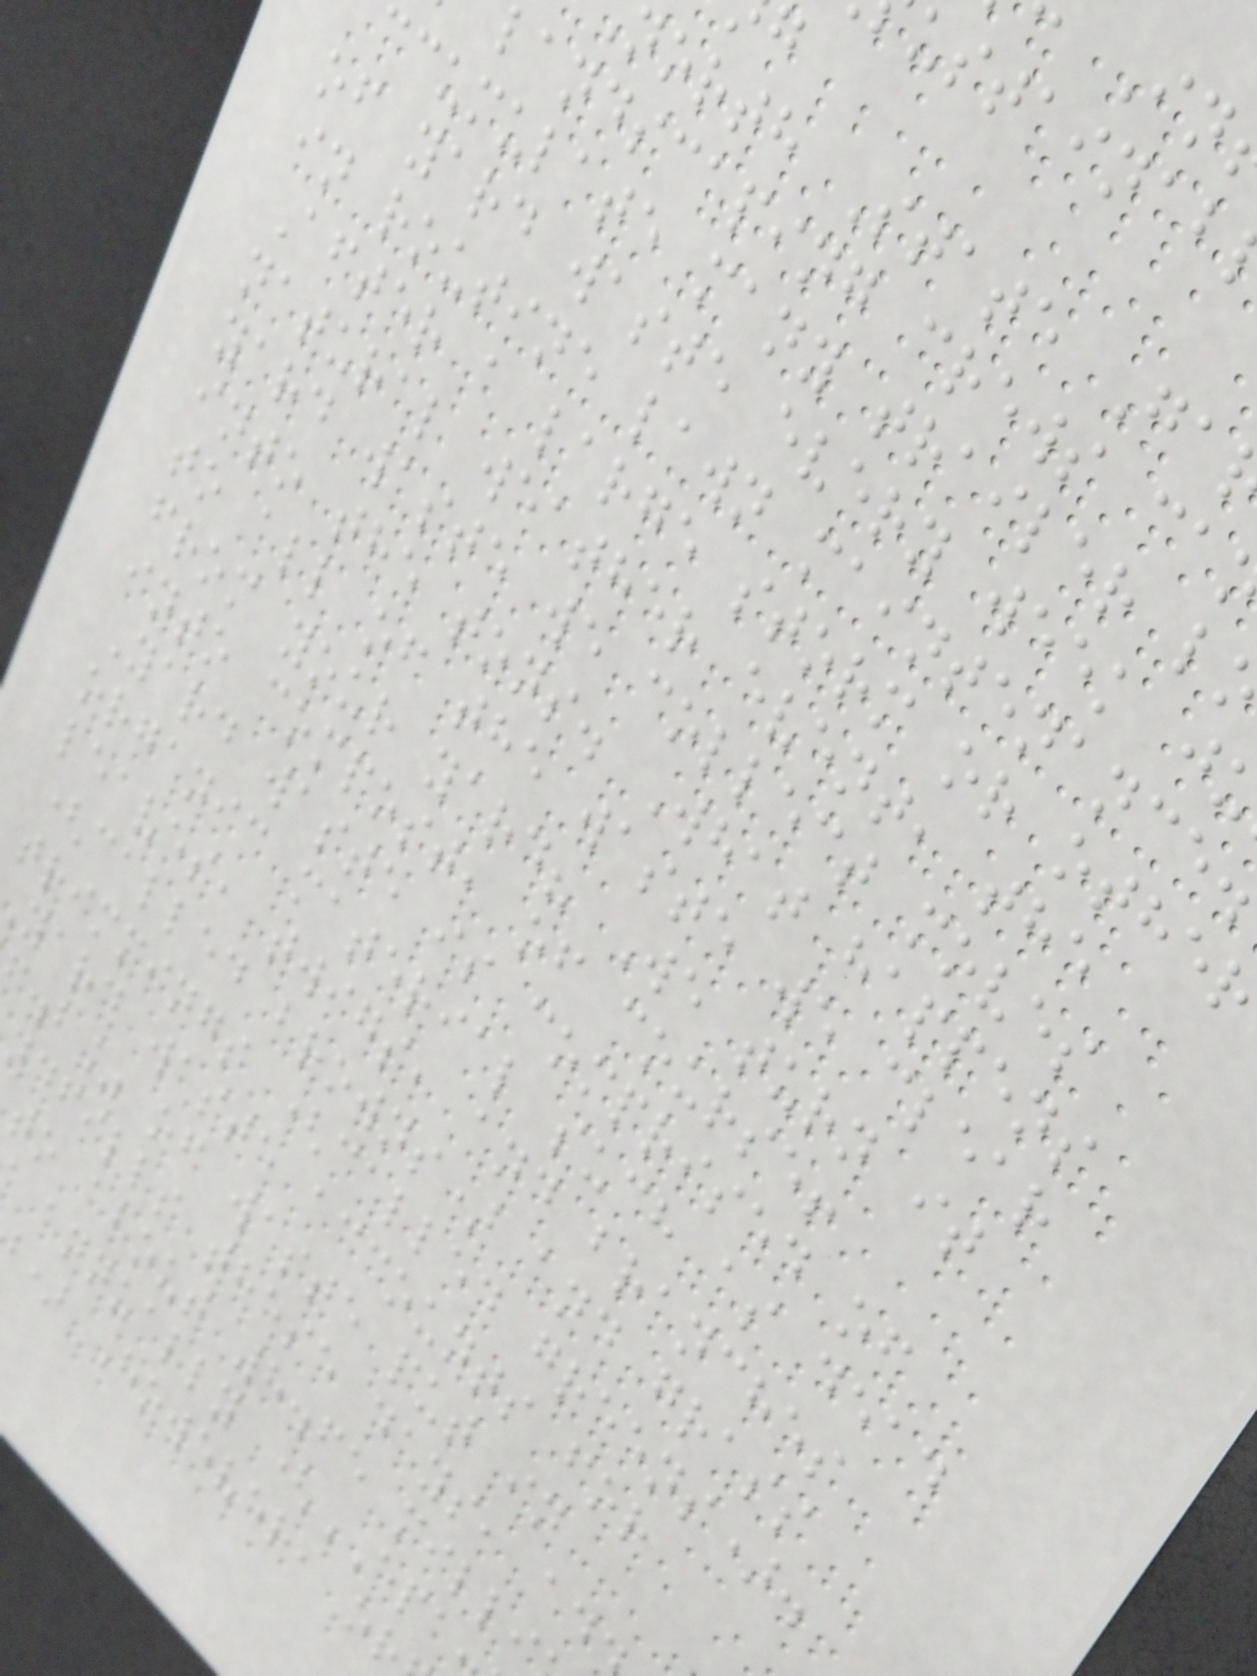north State Ga
landscaping crews ca
ccumulate many trailer l
of yard waste every week j
in routine lawn maintenance
After a large storm or othe
natural weather event, the
yard waste we collect moves
into the tons. What happens
to all of the waste we clear
from your yard? We turn it
into compost, of course!
Yard waste is comprised of
organic material such as dead
leaves, twigs, and branches
(called browns) and grass
trimmings (called greens).
yard waste accounts for
.b% of waste put in
ndfills these days, ad
to about 8.65 milli
annually (EPA
) However, or
